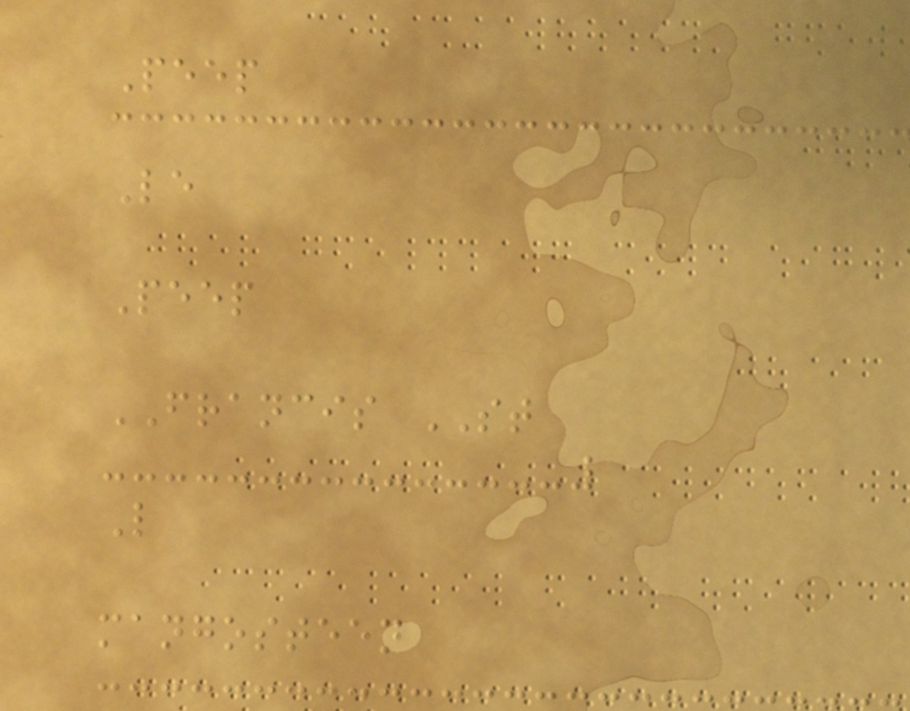Peep
Le
Peep
FRANCIS ST
L
mangosteen
